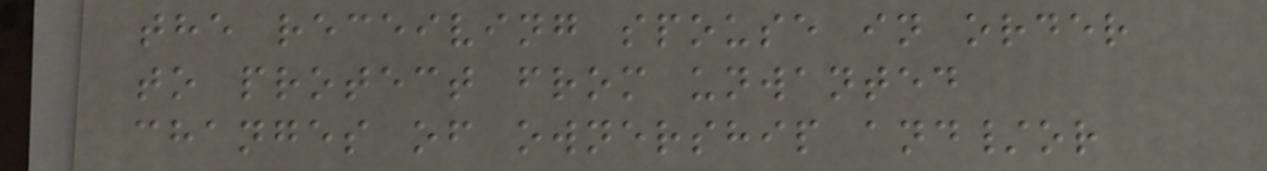the receiving spouse in order
to protect from unwanted
changes of ownership and/or
